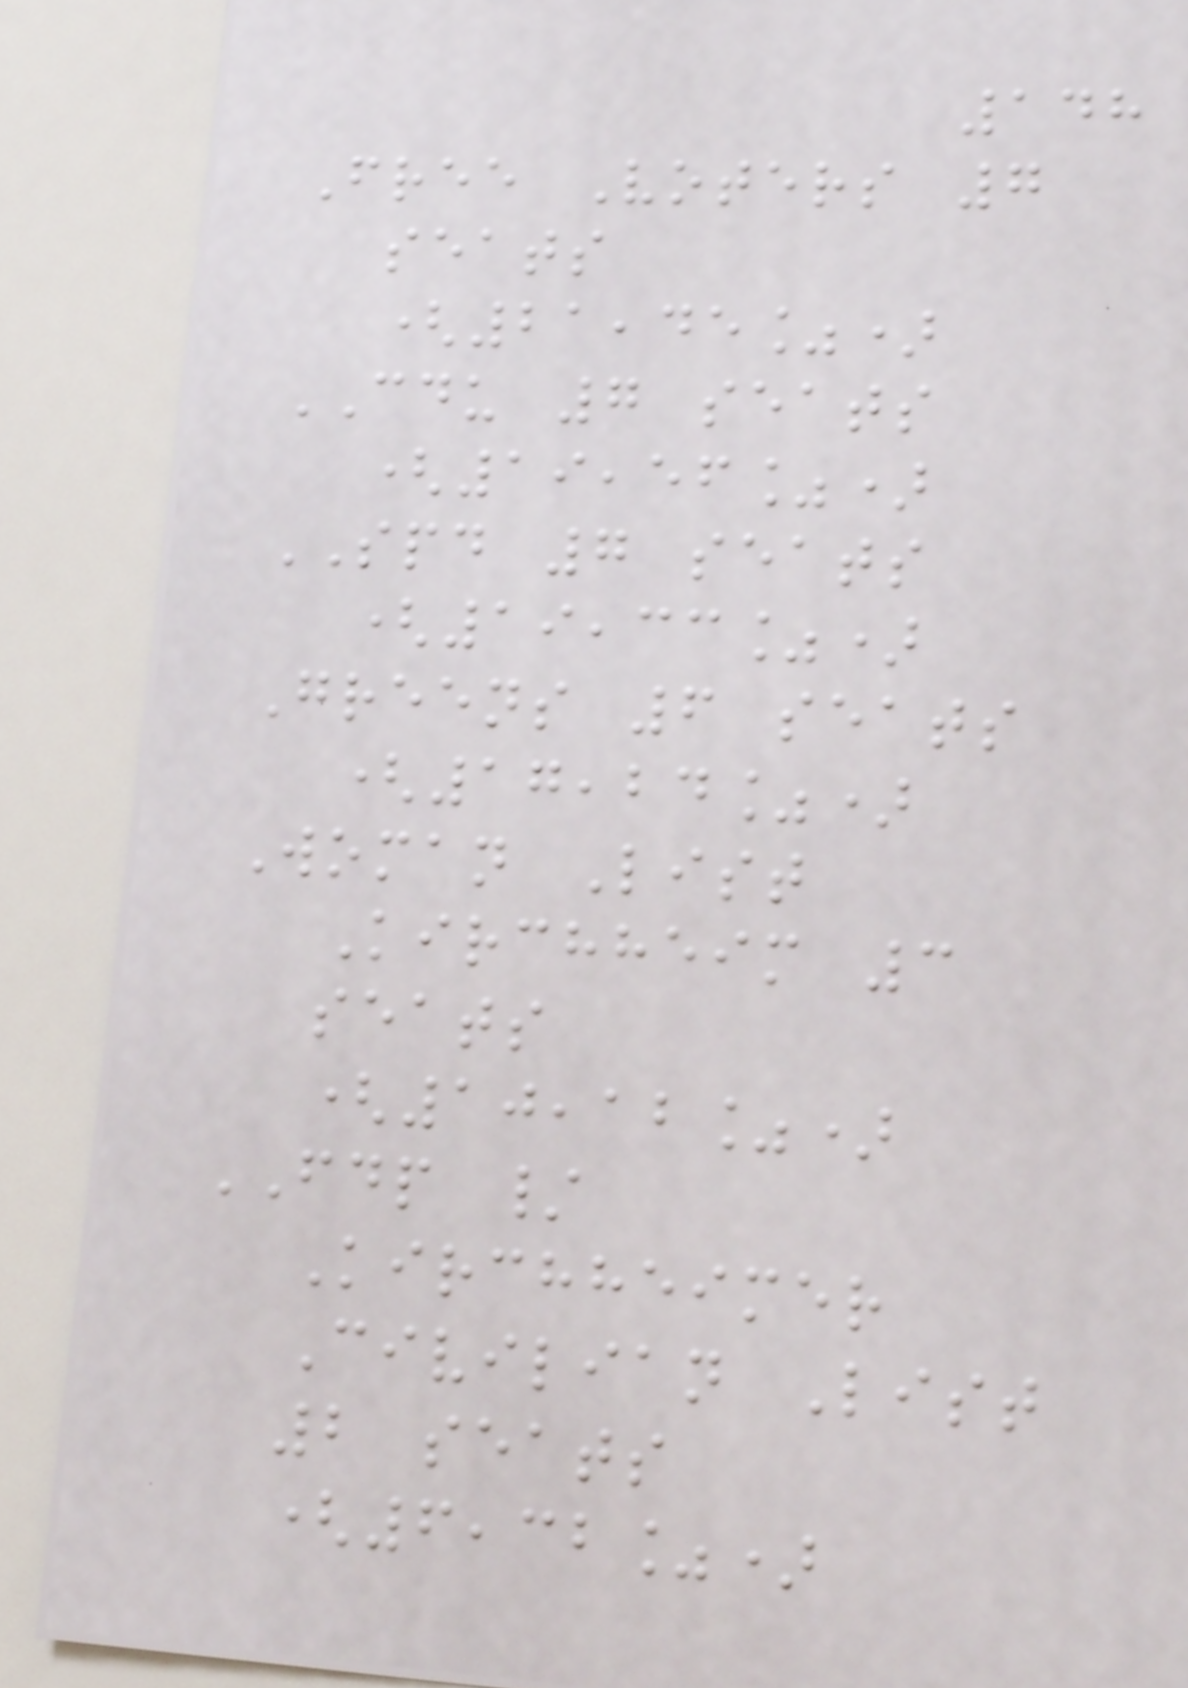148
Free Voters 7
seats
(21,45%)
CDU 7 seats
(19,56%)
SPD 7 seats
(19,33%)
Greens 6 seats
(17,24%)
Woman List
Kirchheim 3
seats
(10,12%)
FDP /
Kirchheimer
Civilian List
2 seats
(6,32%)
